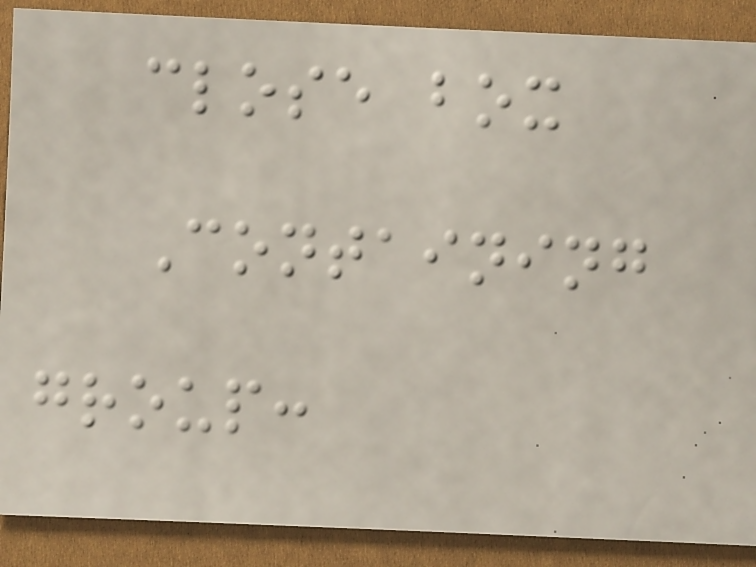close box
Containing
group:
